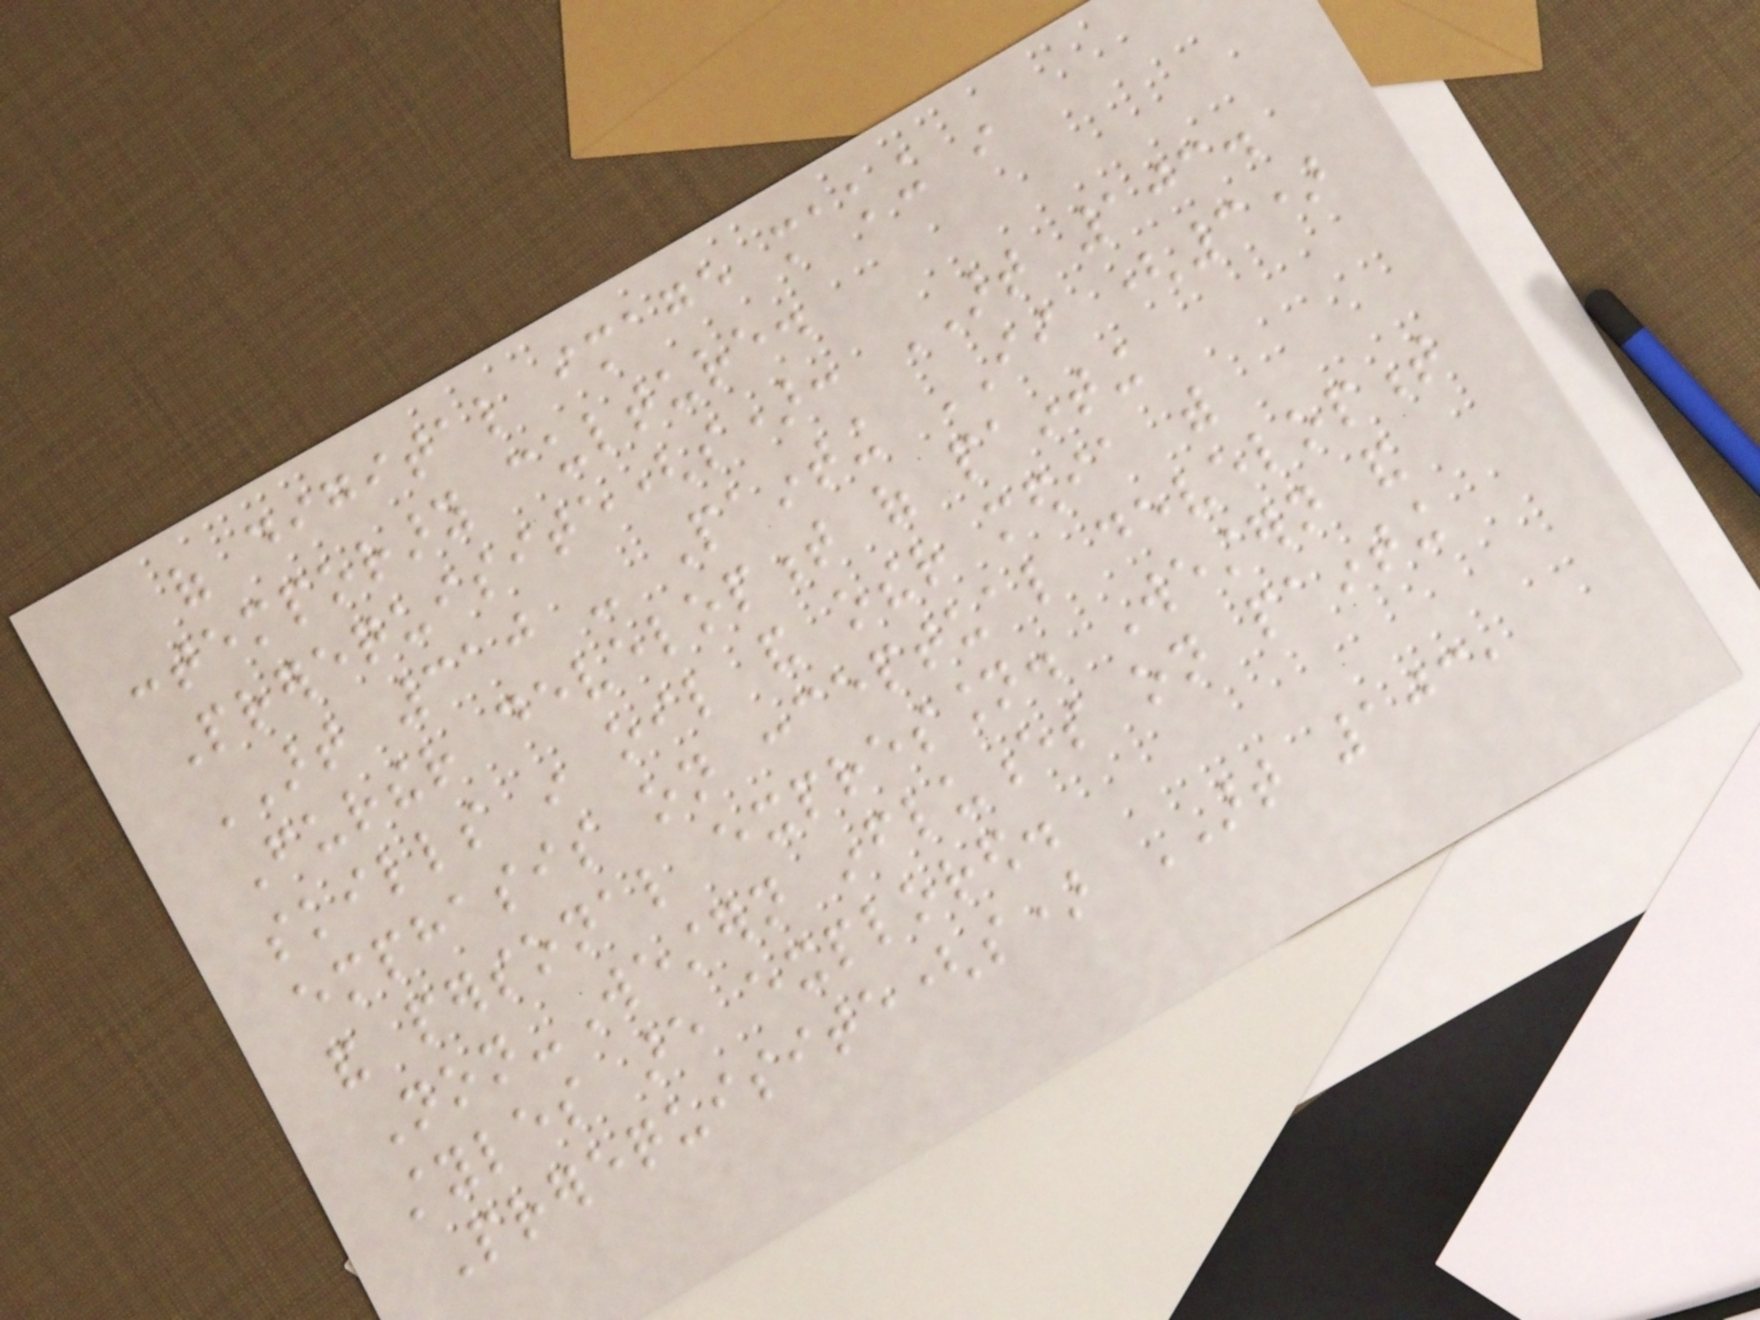of digital image making in
contemporary culture.
Prerequisite(s): ART 103.
ART 310 - Painting II (3)
Further development of painting
skills in oil and other media with
emphasis on conceptual development
and personal expression. Western and
Non-Western influences on painting
styles are explored.
Prerequisite(s) ART 103,
